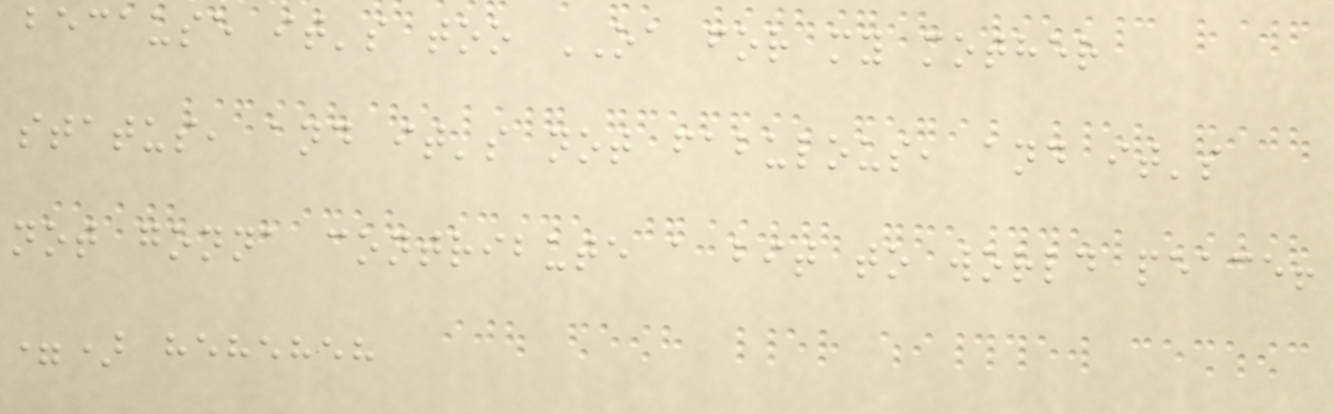because it's too OA for my mother
status, and it's not fabulous, and it's
not gonna contribute a bit to world peace!
=) heheheh
